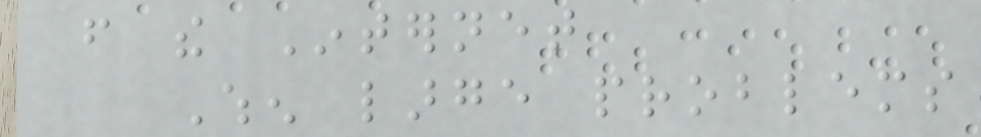from the Internet
When large problems
